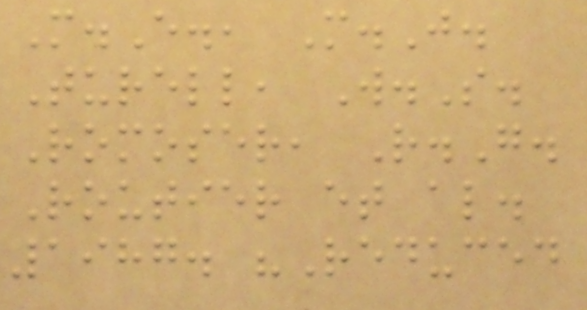M.E., M.J.
Turell, W.S.
Romoser, R.G.
Routier et al.
1987. "Reduced
